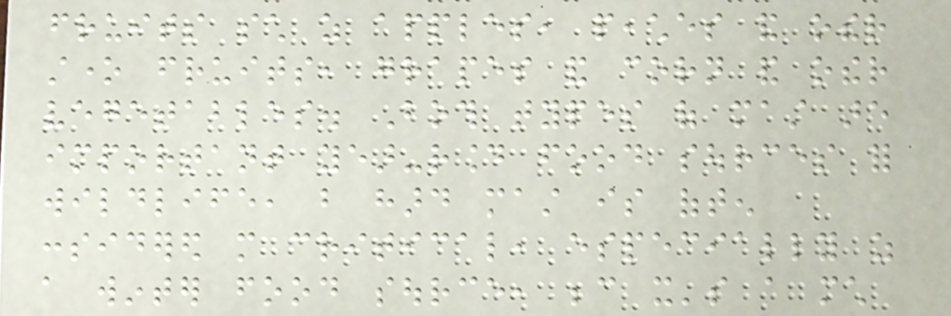fruits such as apples, peaches and other
stone fruits, grapes and corn and other
vegetables. Both types of mast are
important year-round food sources for
wildlife, but hard mast is often
considered more critical, especially as
a winter food source, because it's a much
